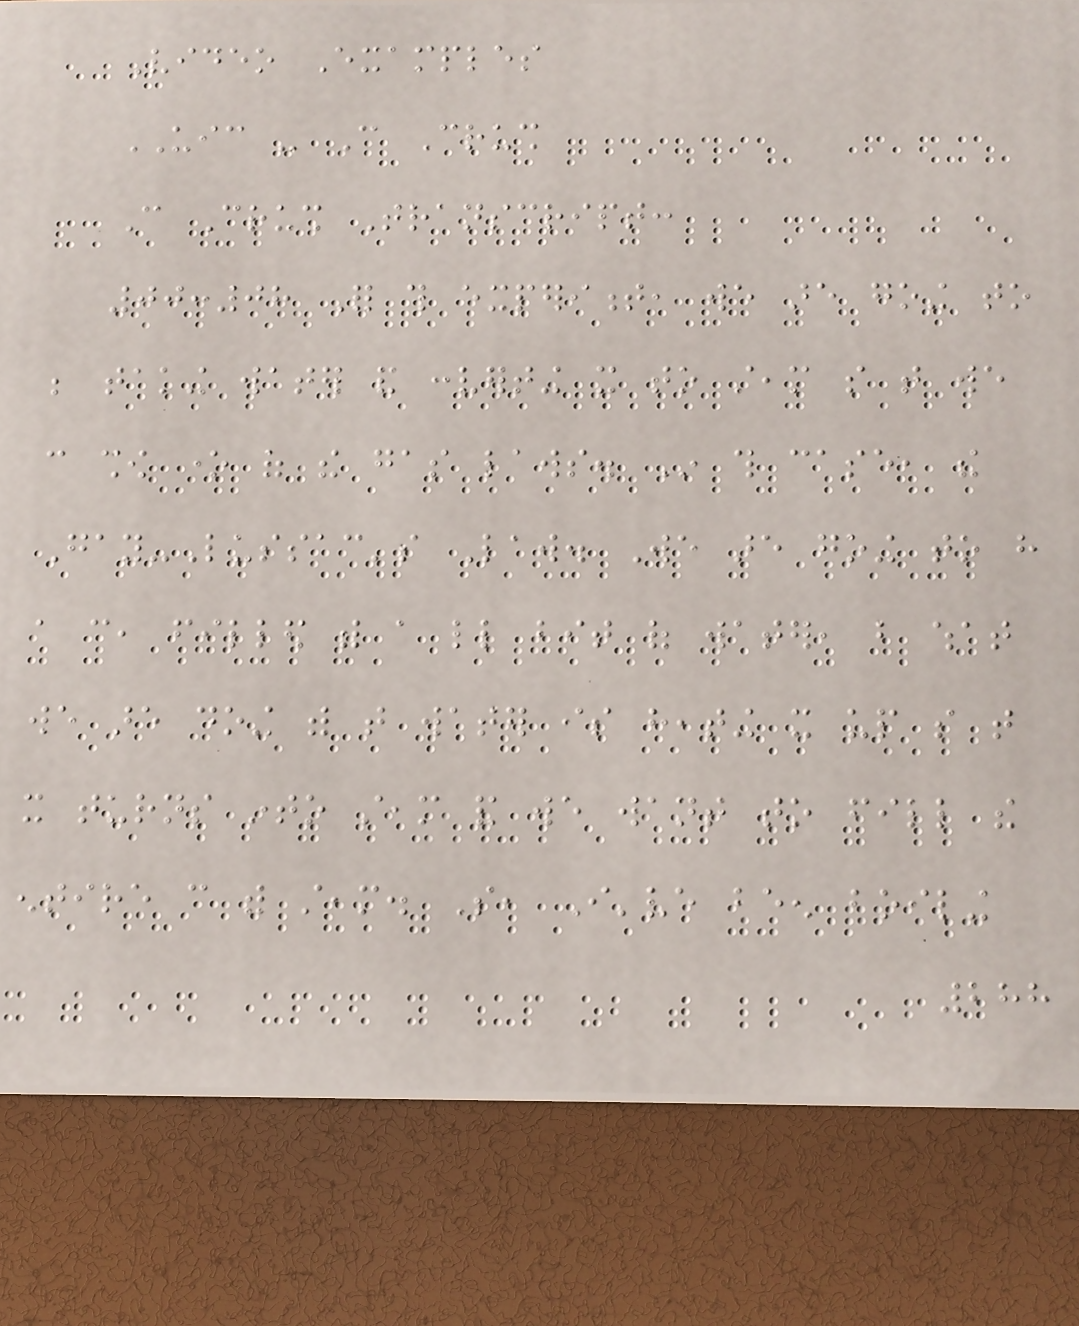Video Examples
UIC - Can Crush
Can Crush Transcript:
00:08 For this experiment, we are going to
be taking water and converting it to steam so that we
can show one of the gas laws. In this case, the
Gay-Lussac's Law. We are going to have
a can, filled with a little bit of water, but what
we are doing with that water is heating it up so that
it turns into steam and we want to fill the
entire can with steam. So, I've been boiling
288
